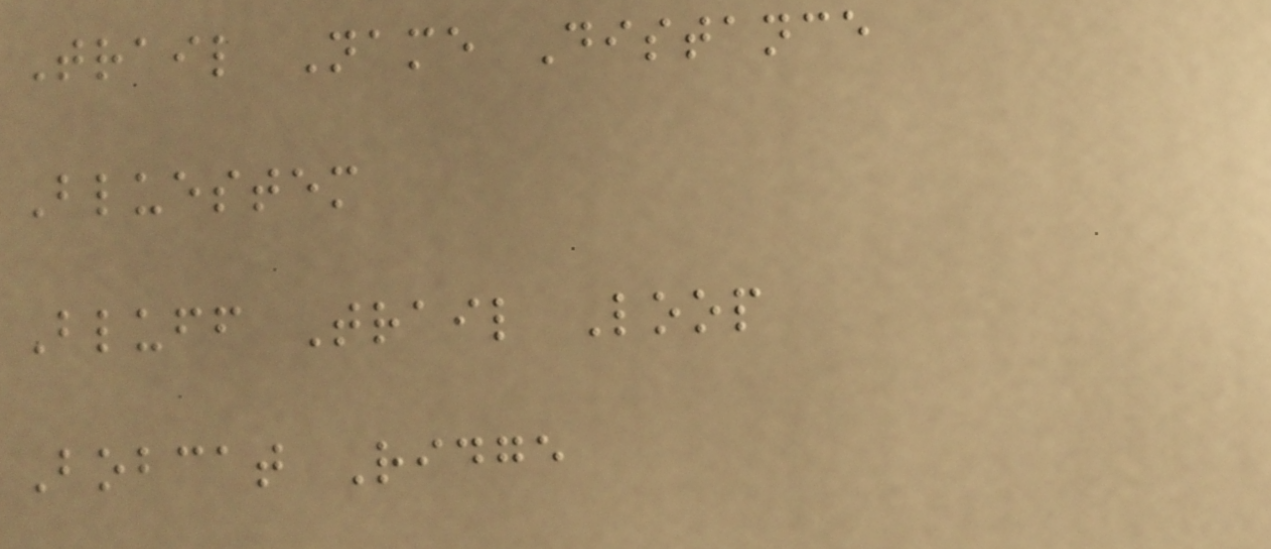Trail Name Distance
Bluestem
Bluff Trail Loop
Bobcat Ridge
